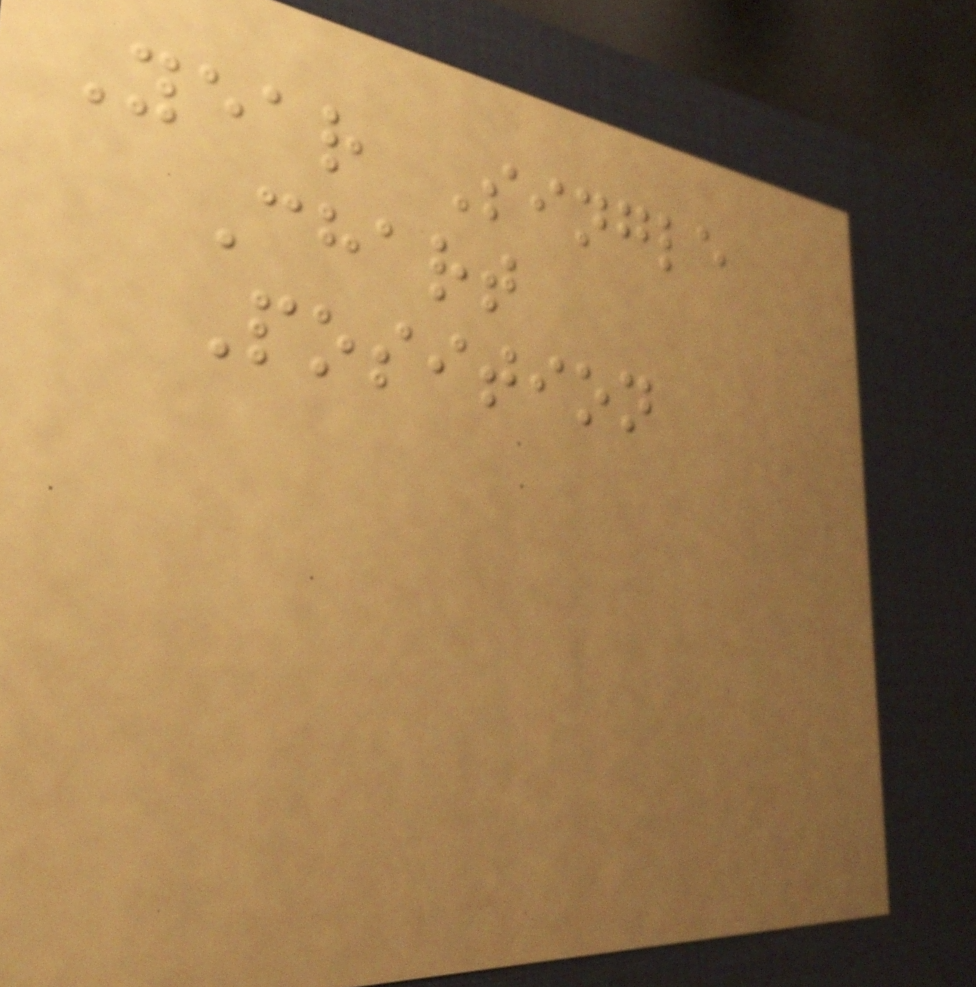Year Single
Chart
Position
